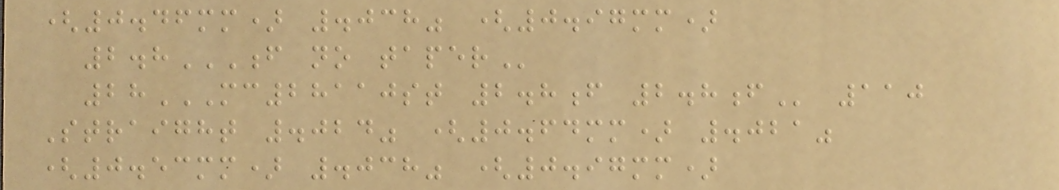(0.46mm) .038" (0.97mm)
2.8F NO TAPER
28MC28110ST 2.8F 2.8F 110
Straight .024" (0.64mm) .021"
(0.53mm) .038" (0.97mm)
